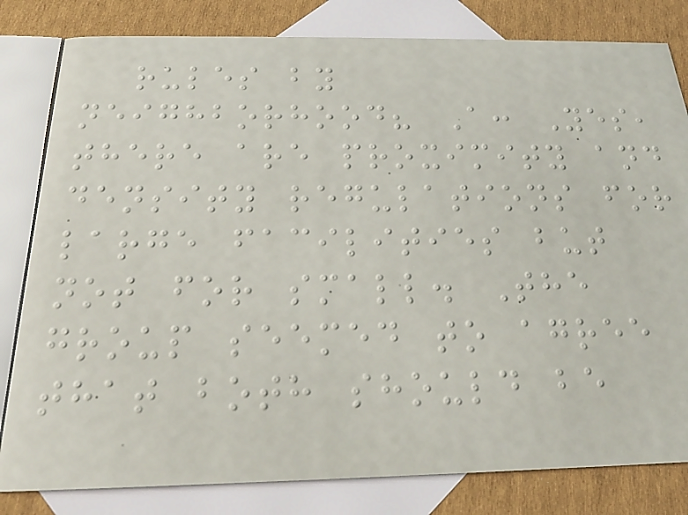rules by
neighborhood? A: Yes,
there are proximity and
density regulations for
large facilities but
not for small. The
group seemed to agree
that both should be
